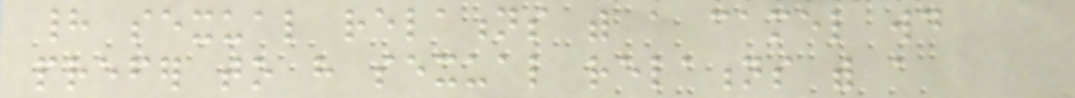had sexual relations with a camel would
prefer to have sexual relations with a
